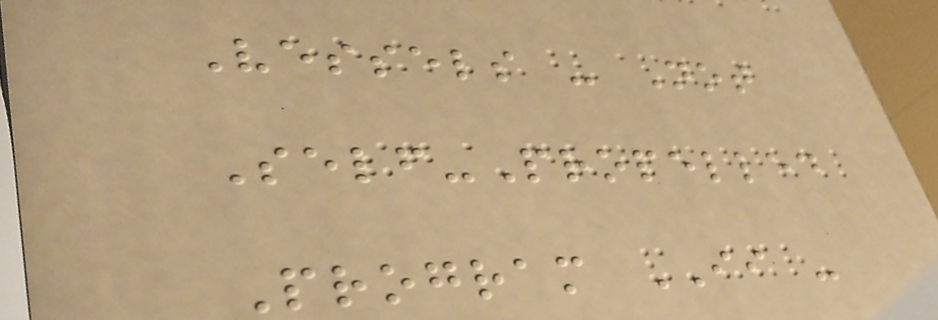Vessels - Not
Self-Propelled
Program II -
